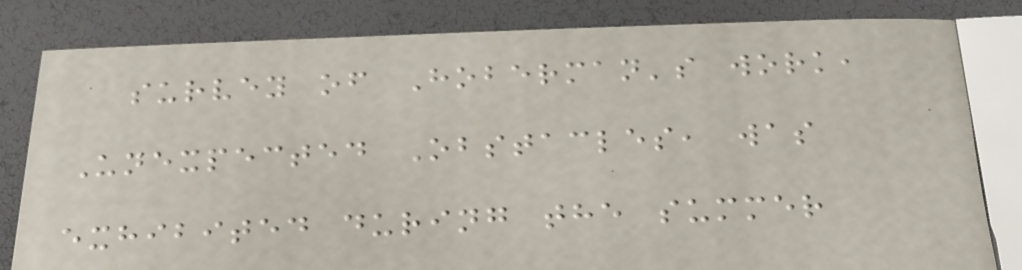survey of Hoberman's work,
Unexpected Obstacles, was
exhibited during the summer
